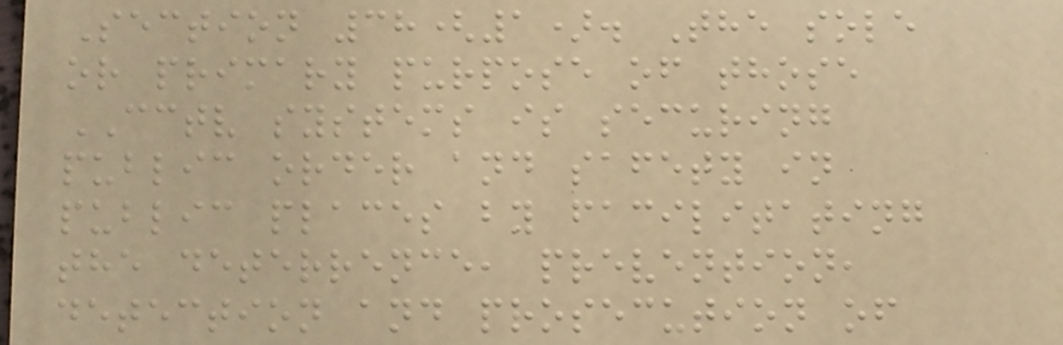Section 38(1). The sole
or primary purpose of those
CCTV systems is securing
public order and safety in
public places by facilitating
the deterrence, prevention,
detection and prosecution of
